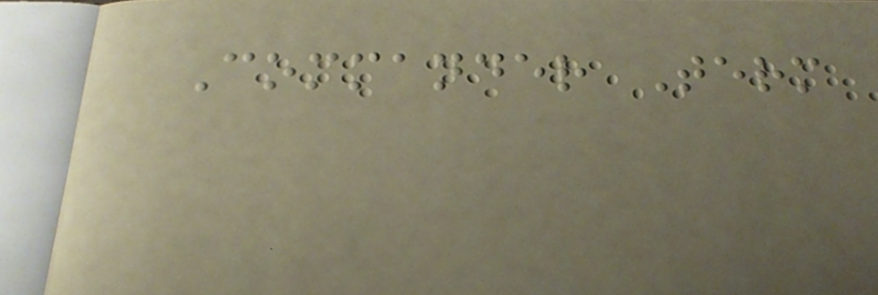Commander Term
